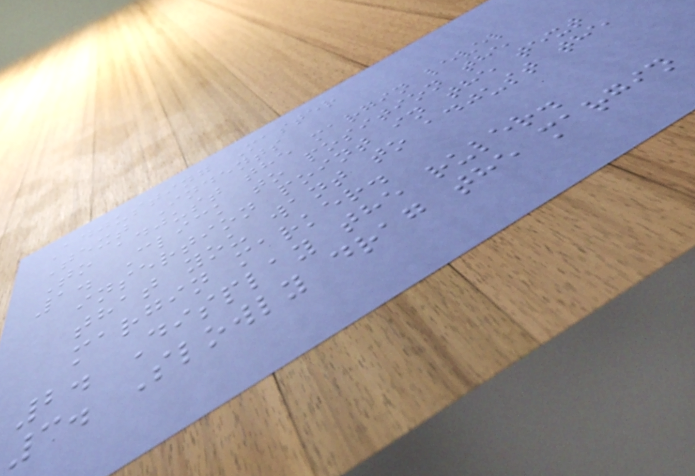Adjusting Master
Text Indents
To adjust the margin level
1. Click to position the
insertion point in the text
that you want to adjust the
margin marker.
2. Display the ruler.
3. Slowly drag the margin
